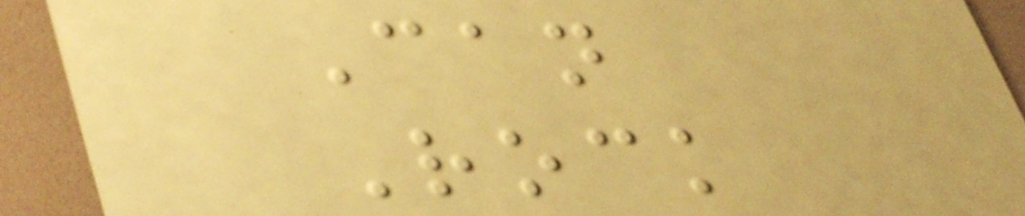Can
Rock
